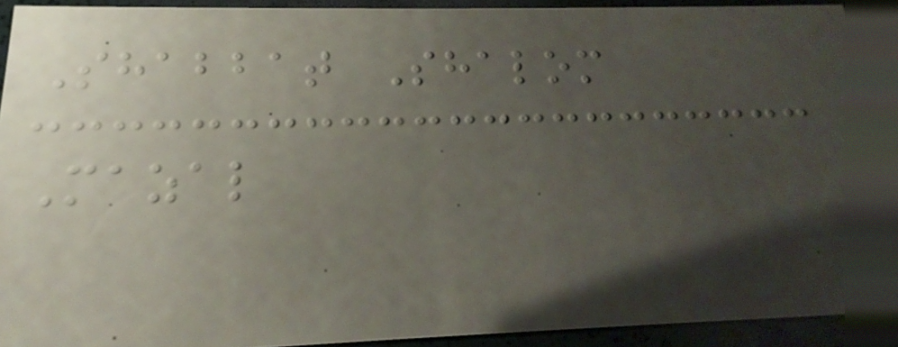Shabbat Shalom
Mazal
